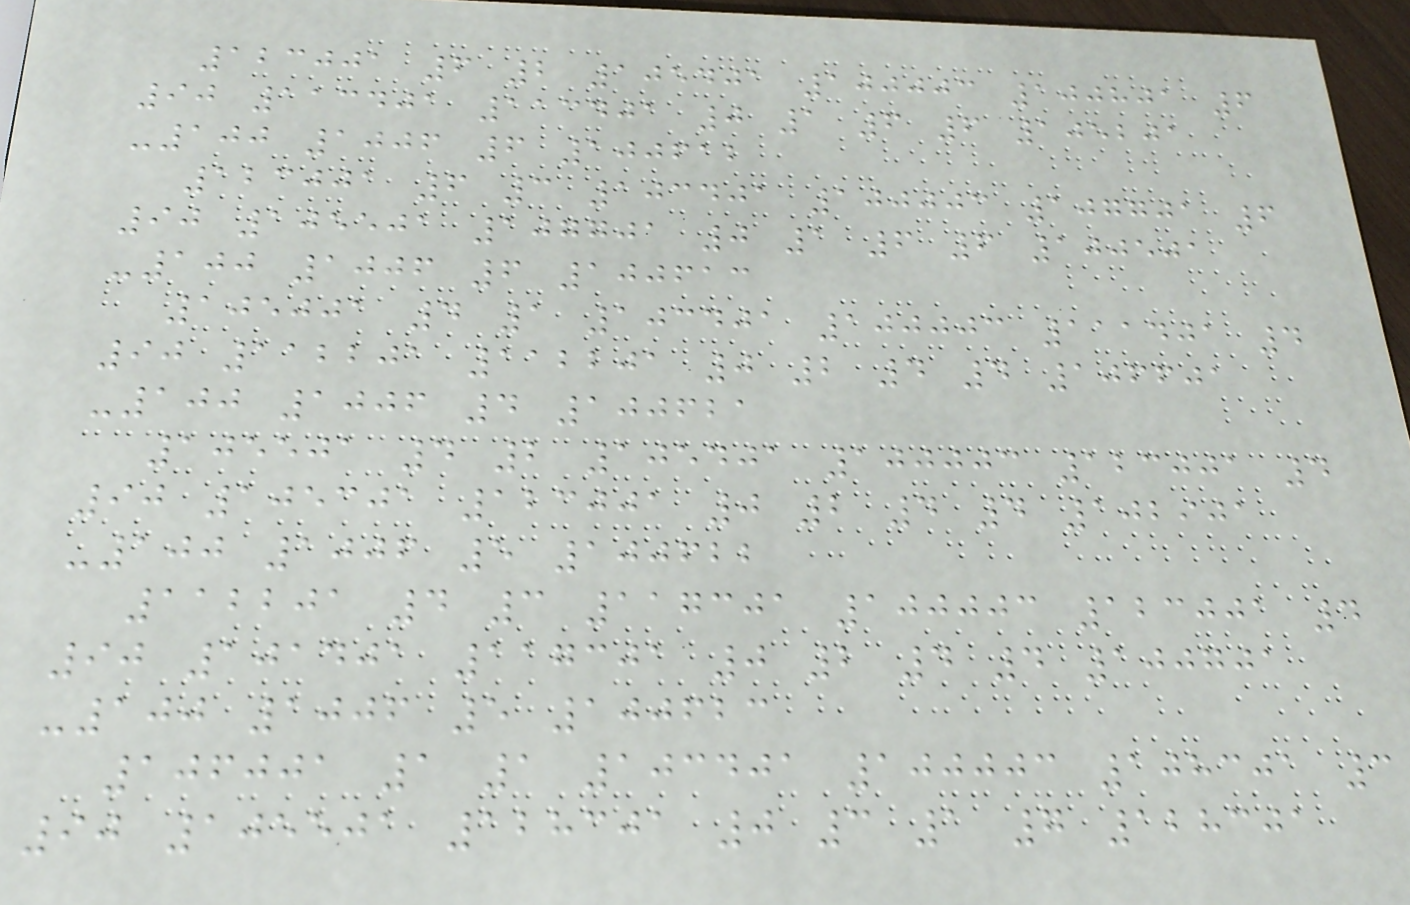123001 6 2 105401 100003 100801 6
90 113401 113401 0 1 6 6 105201
-100 1006 6 100612
123001 6 3 103401 100003 107701 6
90 105501 107701 0 1 6 6 100501
-100 1006 6 100613
105001 4 1 103401 100003 111401 4
90 112201 112201 0 2 4 4 106601
-100 1006 4 100621
105501 4 2 105401 100003 123001 4
90 105301 123001 0 2 4 4 102901
-100 1006 5 100622
112201 4 3 117301 100003 123001 4
90 101401 117301 0 2 4 4 100701
-100 1006 5 100623
106001 1 1 103401 100003 108301 3
90 105501 128301 0 3 1 7 128301
